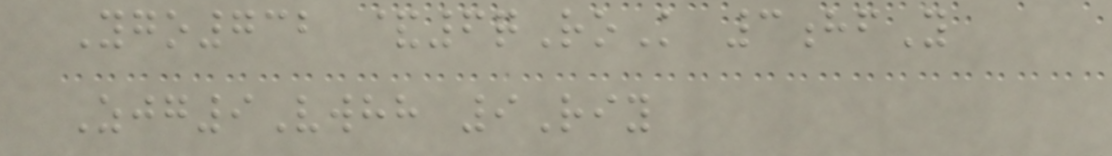Ygo732 &6qRoK 3hfY
Zjg9Vwhh 9Riy
